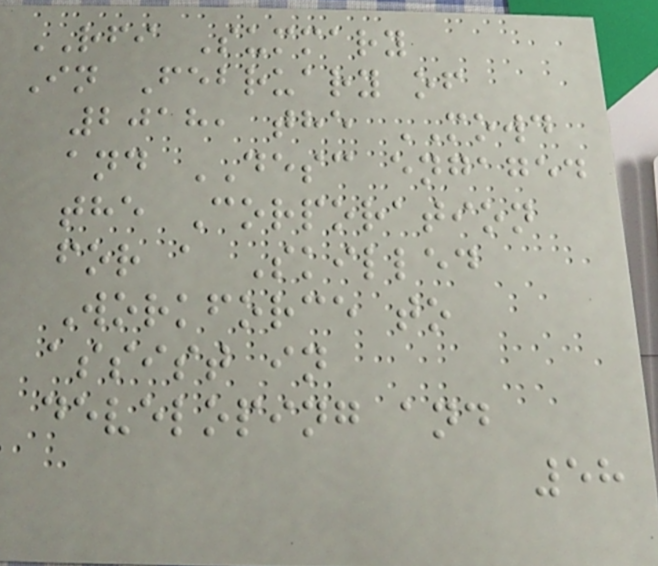RFI Summary
In February of
2018, the MOWD
and DESC engaged
the Corporation
for a Skilled
Workforce to
assist in
developing and
58
